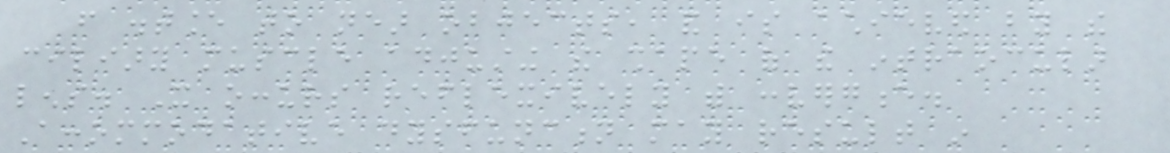from distance to near objects, and is achieved by the
ciliary muscle adjusting the shape of the intraocular
lens. It occurs reflexively with convergence.
Accommodative dysfunction may result in
